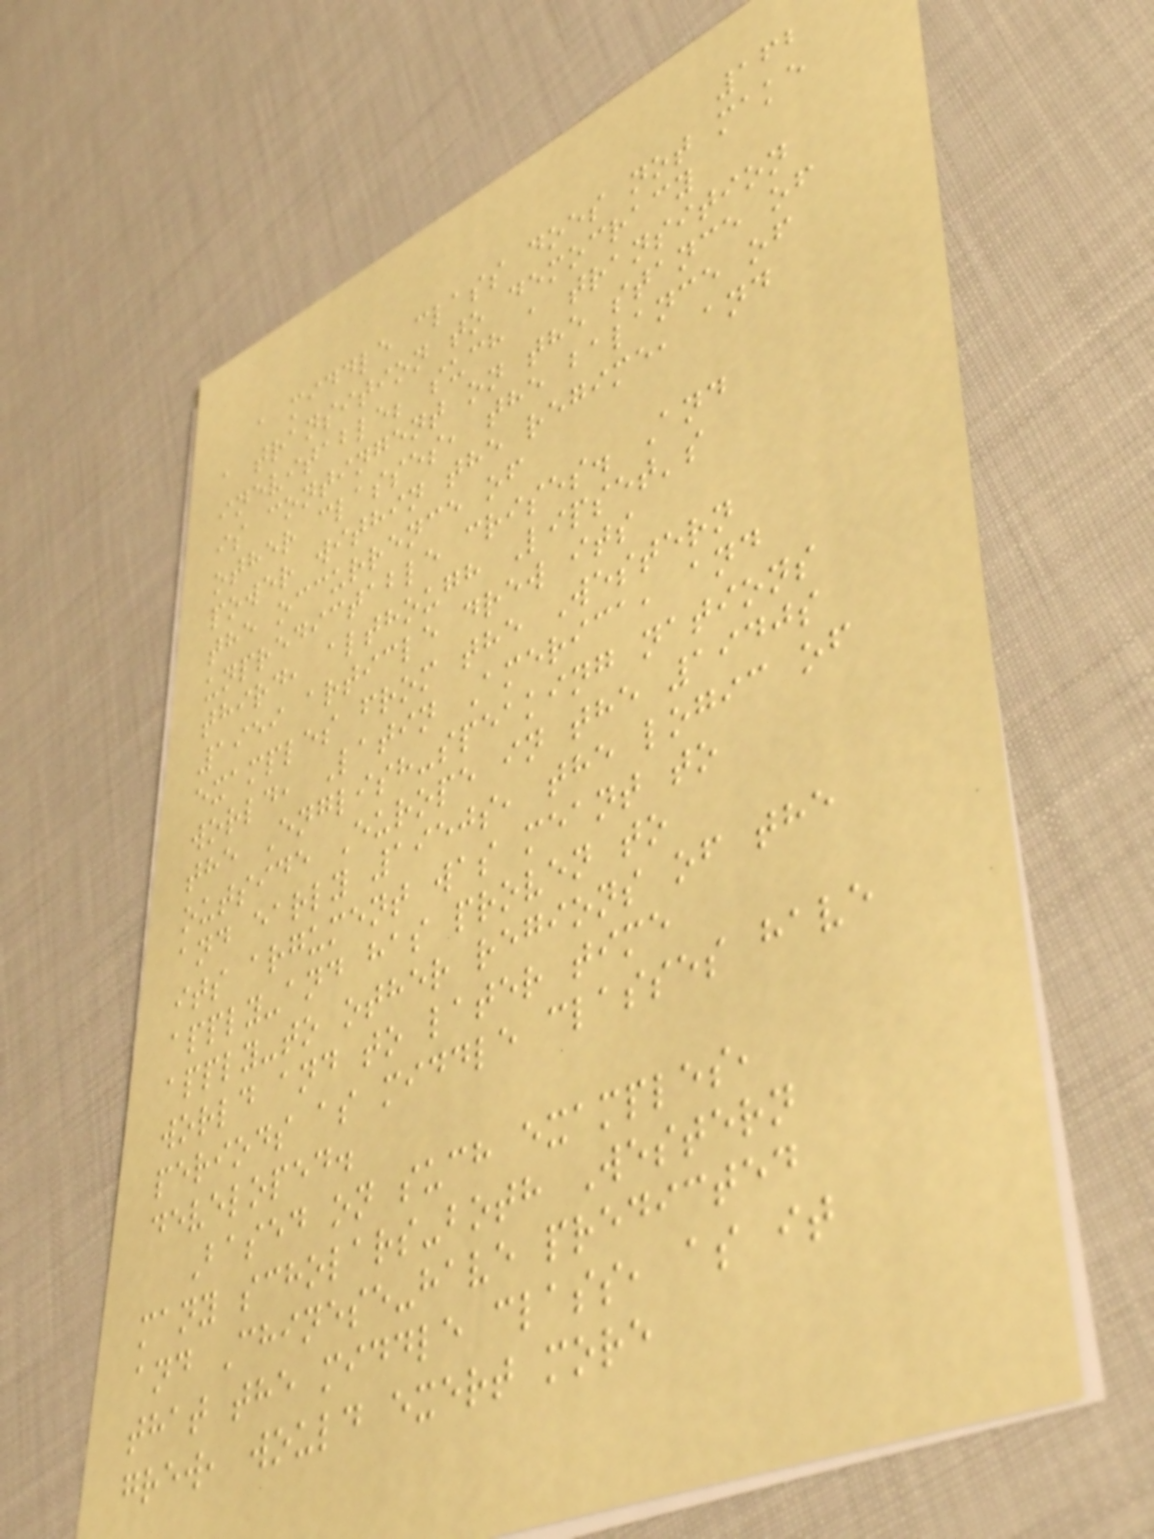162
a middle class does not make
a transition to democracy
inevitable; such a transition
is contingent on the stance of
other classes, the balance of
power within the regime, and
the occurrence of
unpredictable crises. And
third, although Lipset's
1959 article drew its
examples from the Western
world, Latin America, and
the English-speaking nations
outside Europe in the 1940s
and early 1950s, the logic of
its argument was meant to
apply-and has proven to
apply-to other regions of the
world and to later time
periods as middle classes have
developed.
Based on such examples,
many scholars-both Western
and Chinese-have predicted
that the middle class, as it
grew, would exert more
